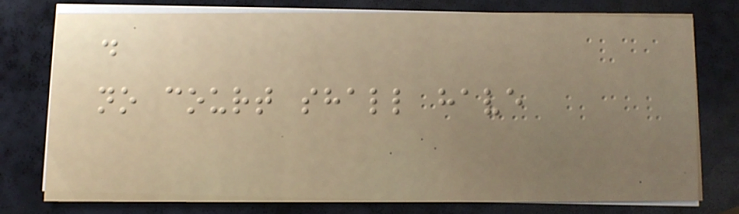.
no court shall have
